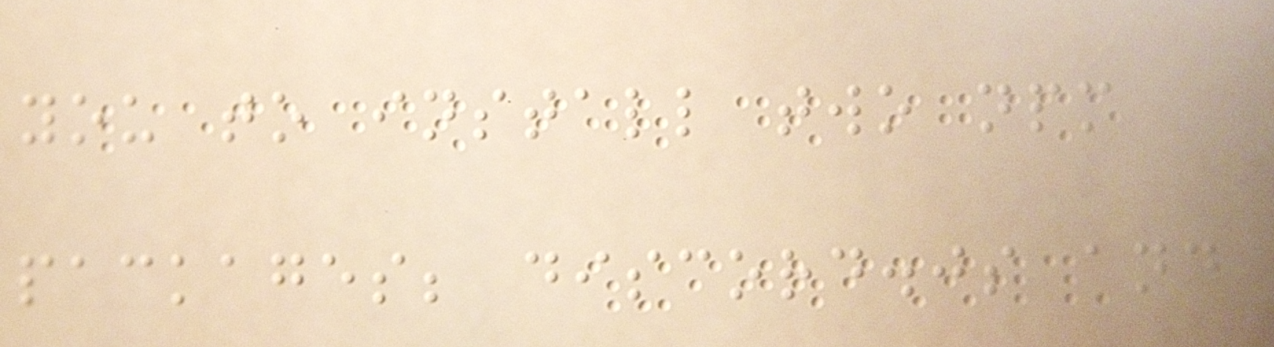you to install two npm
packages; discord.js and
